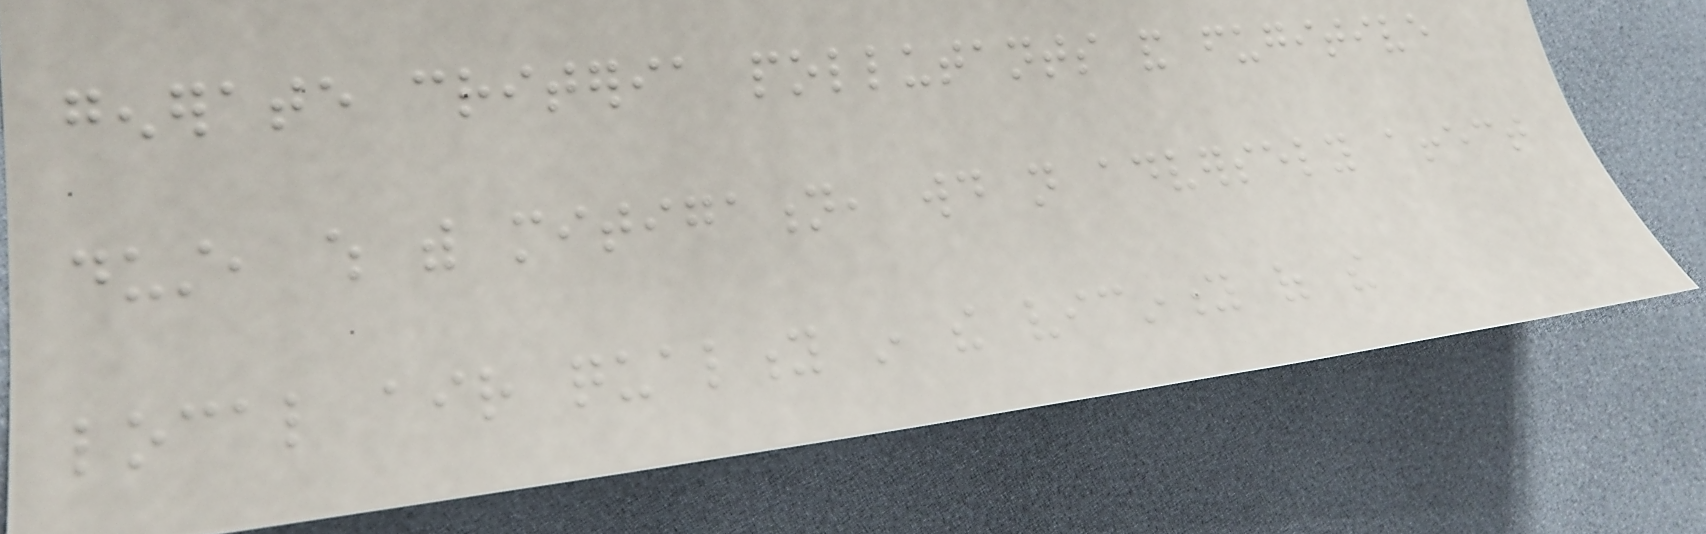generate criteria pollutants and fugitive
dust, which with mitigation, would not adversely affect
local air quality in the vicinity of the
